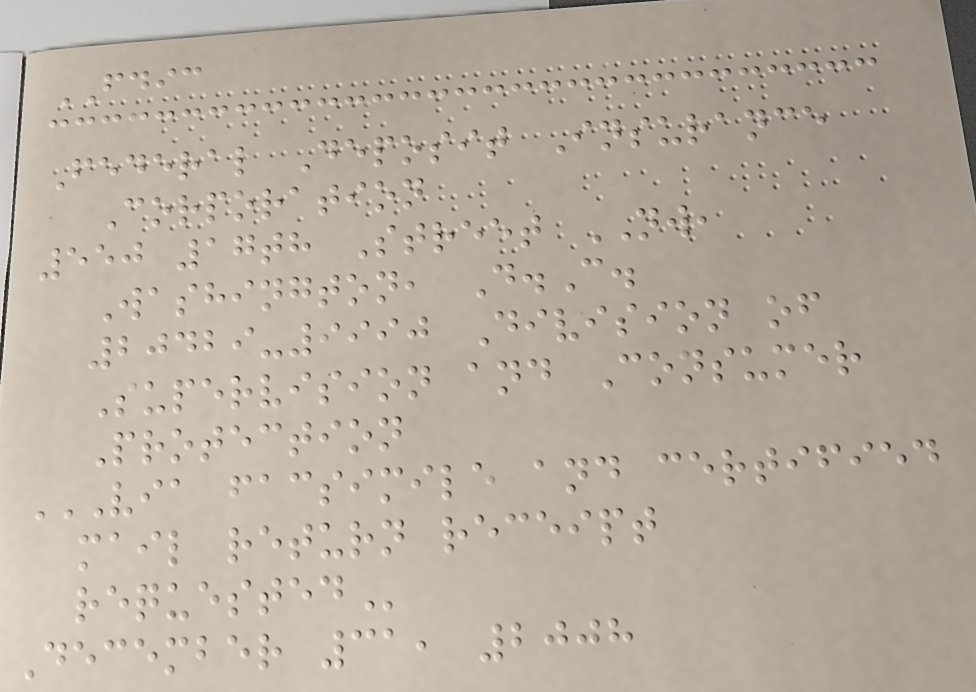FDIC
Federal Deposit Insurance
Corporation
550 17th Street NW,
Washington, D.C.
20429-9990 Division of
Supervision and Consumer
Protection
VIA FACSIMILE AND CERTIFIED
MAIL RETURN RECEIPT
REQUESTED
December 31, 2008
